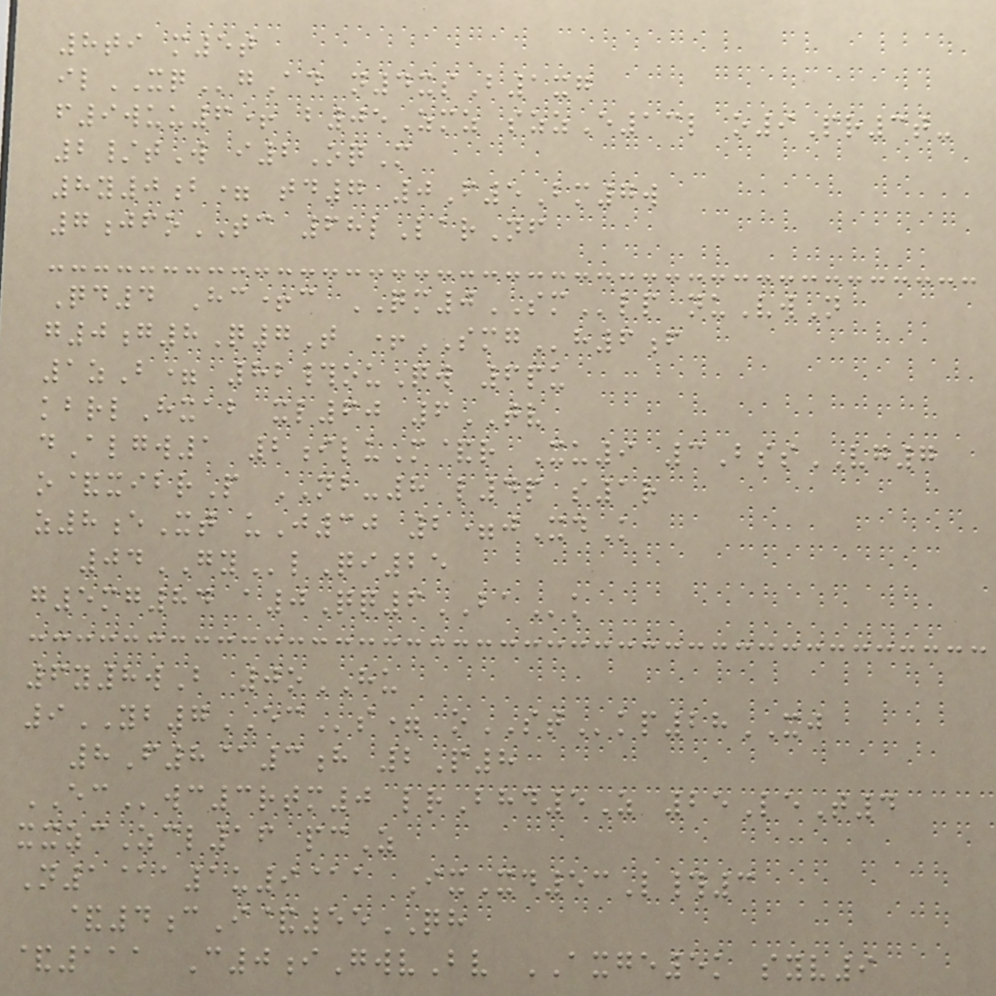8ti m5t
ilXQgAd n4xsB1xg
f9wuu6+ b05Zmz szzE13l o9Pr3t-
2/tW i2OqM
8y0b= td7 0F5Bm7w
7jfoTC 68lLarNf
Qd4 Hc+c QM0SMlp nuVwN
g0g8Q7T +SMGh6f
1zB= 82#ouQw 6pu
kbrlHxab xl60 6TV
dAlgw1 2iluM&r Xu9 3BssVG7
o&xibrP NB-8 l4p s1r
z8eXt uJ30 2=jXdK
04GYlQi25
g5mg84 a0Qq6BAk
6y8wB 0oHU
9YB7ECs= oSTkp28XJ
8F8@3h 2P8
ECwc3rtm0 lrBhd5Z 25LeT4
xxzcZcl16 pcZ
N1@a1u9@a IxXd53L#3
&4cI&55QH
&111 C0iGwvBv AXGE5k syv9
